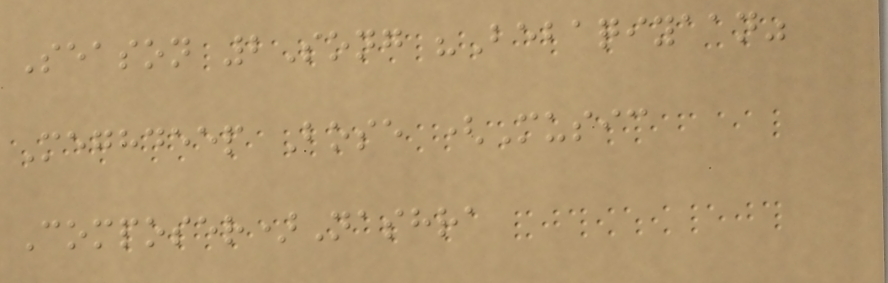Season 2Song "Bebaqiyaan"
Meghdeep Bose (Music
Composer)Nashra
